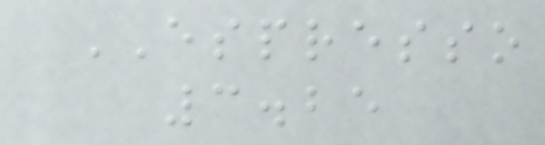ESPRESSO
3.25
